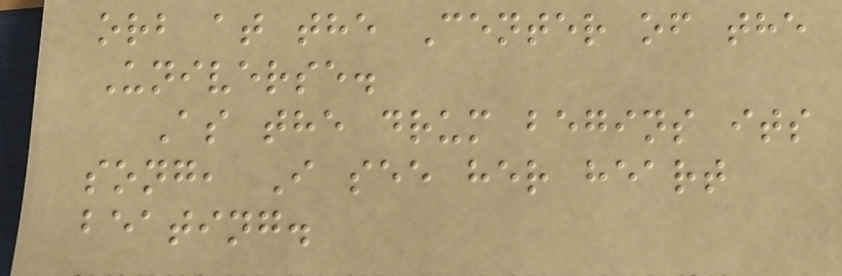orb at the Center of the
Universe.
As the drum begins its
song, I see her heart
beating.
